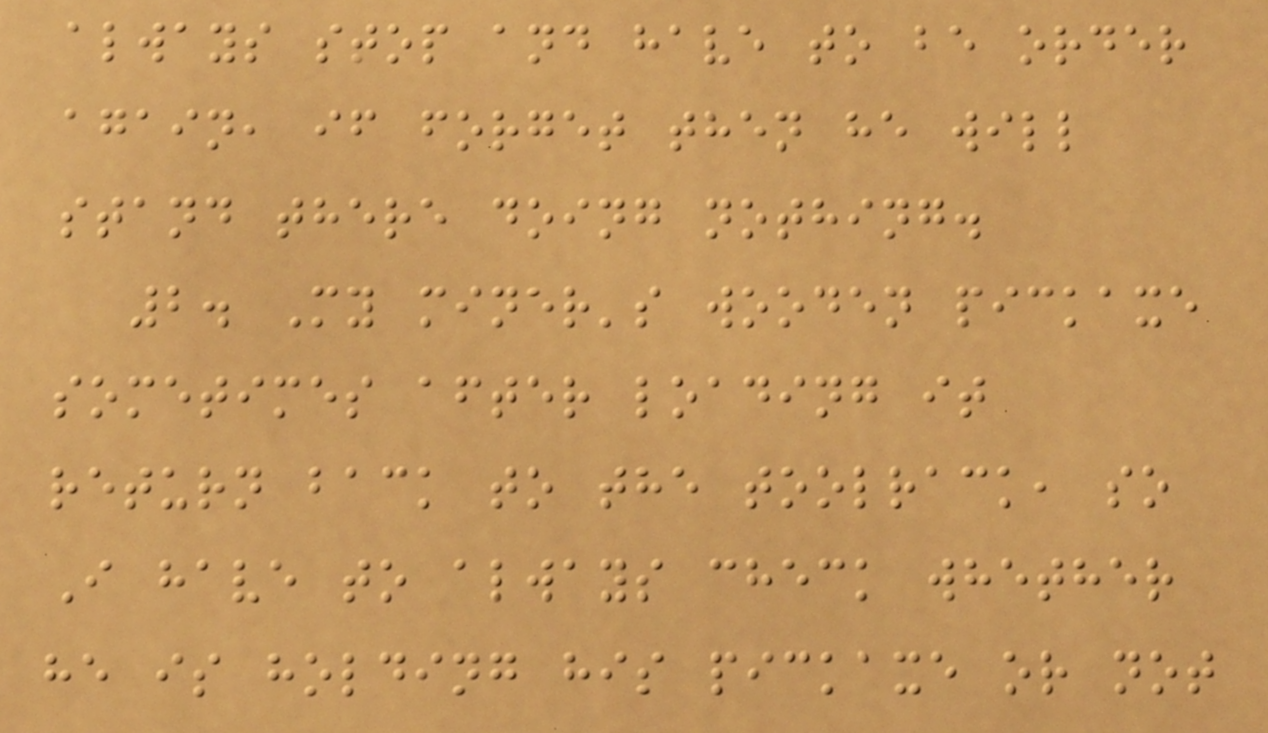always stop and have to be order
again, if forget then he will
stand there doing nothing.
2. My miner's wooden pickaxe
sometimes after loading it
return back to the toolrack, so
I have to always check whether
he is holding his pickaxe or not
